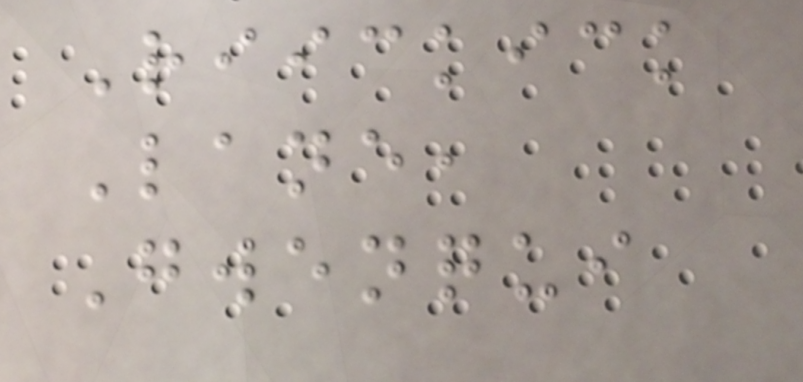Riickick
Lane,
Gwenqui
